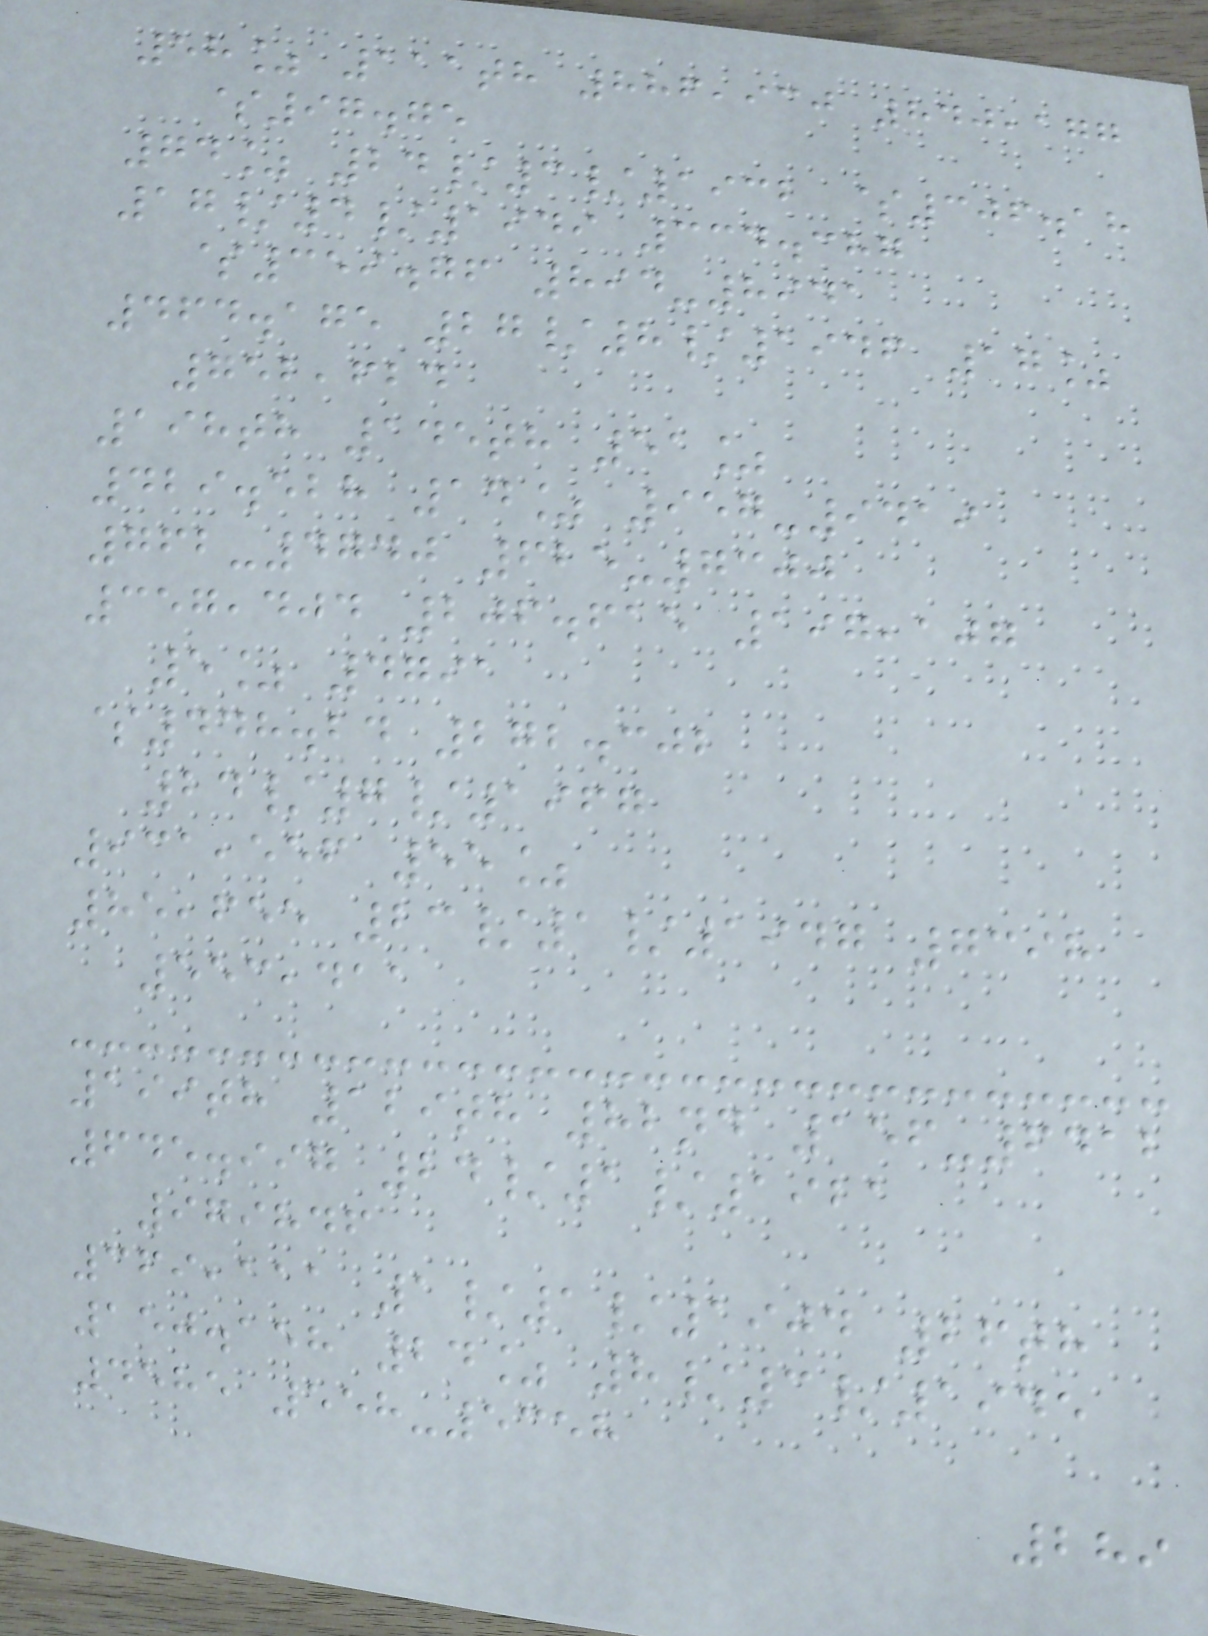58% 111th 886,930 840,177
$97.75
74% 24/3/1932 $306.18
17/4/1949 334.387
$359.76 894-8941
464.175 27/8/1946 17%
752,624
198th 145th 51%
429.528 14% 957-9419
762-4740 625-7300
357,404 206.615 197,107
5% 4791
$448.24 272.302
24/7/1967
931,556 55%
85,655 23/1/1947 7398
553,411
199th 129th 82nd 156-6412
645.997 24/1/1921
979846
369,111 1/1/1904 26th
150.158 24% 8/3/1945
4585 558-5358
289
